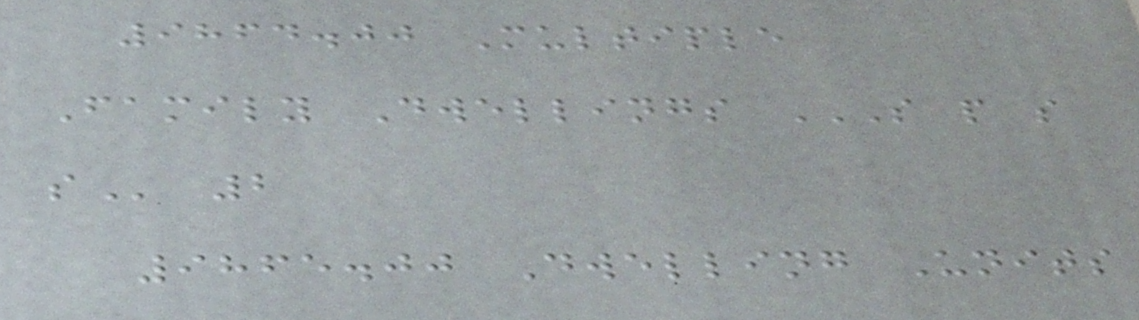9864.00 Multiple
Family Dwellings S P S
S 2
9865.00 Dwelling Units
